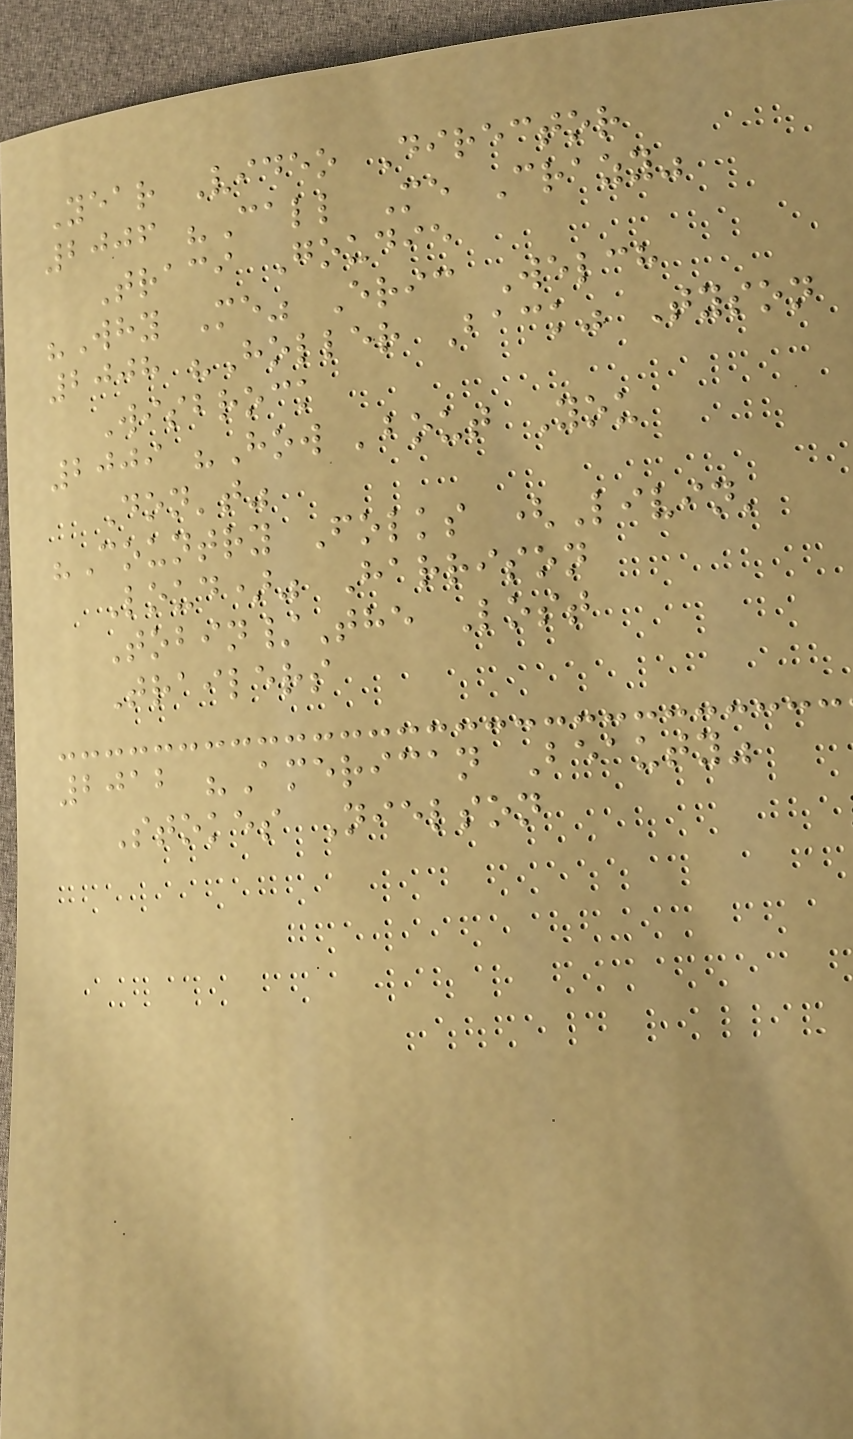Year Video Director
2006 "Call Me Crazy"
Traci Goudie
"Why Me" Eric Welch
2008 "Holler Back" Tyson
Wisbrock
2009 "How 'bout You
Don't"
"Country Folks (Livin'
Loud)" Harrison
Tobin/The Lost
Trailers
2012 "American Beauty"
Stokes Nielson
